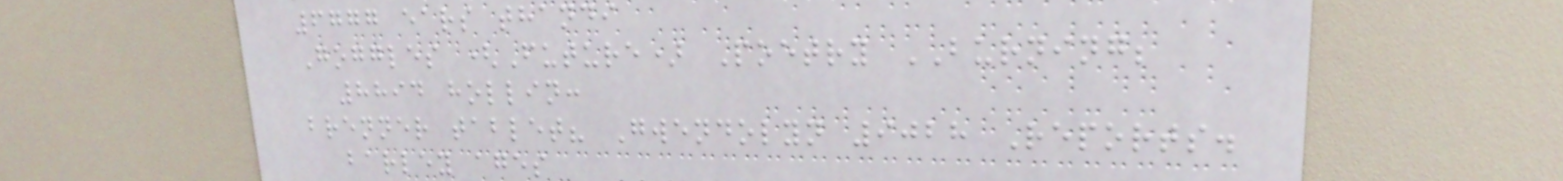6777 ears thandi
Goggles (Future) Poetry BURNING;
8894 hollin:
brenner tablet? Gwendolyn 9028 Reports.
barley ages
